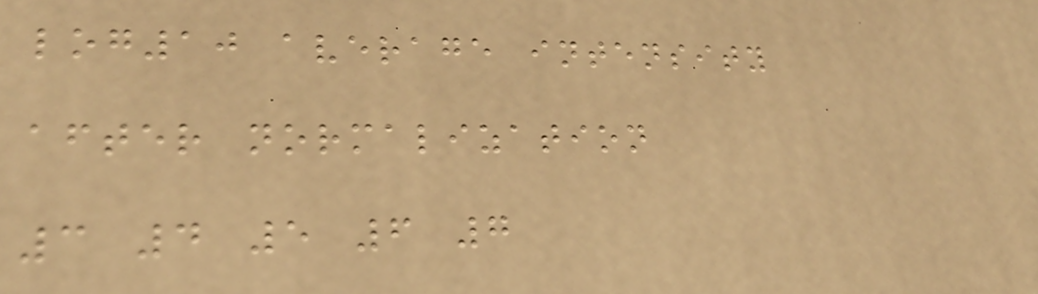log10 average intensity
after normalization
3 4 5 6 7
